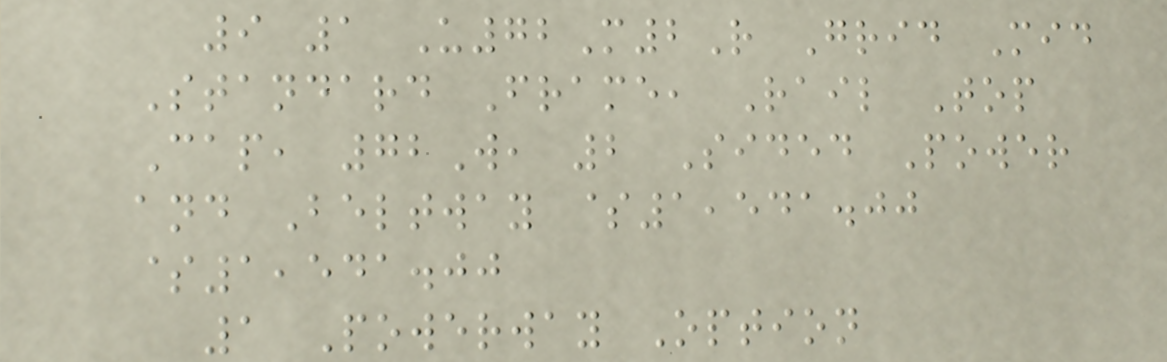9 1 U72M2R Grid Mid
Standard Frame, Rail Top
Cap, 72W, 2 Sided Power
and Beltway $1,541.00
$1,541.00
1 Powerway Option
